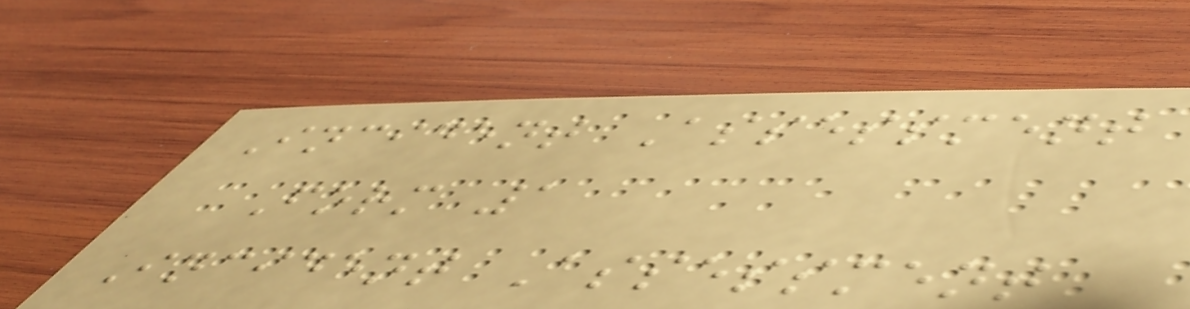Incident Assessment
Form 1
Incident Assessment
